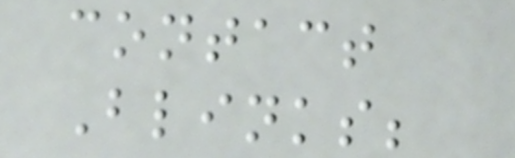contact
Blinks;
